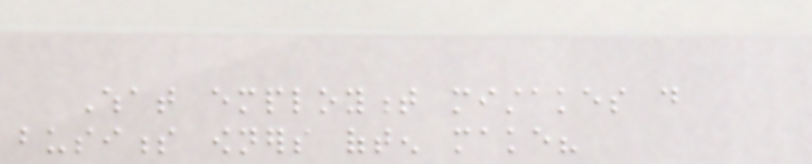What employment mistakes do
business owners often make?
